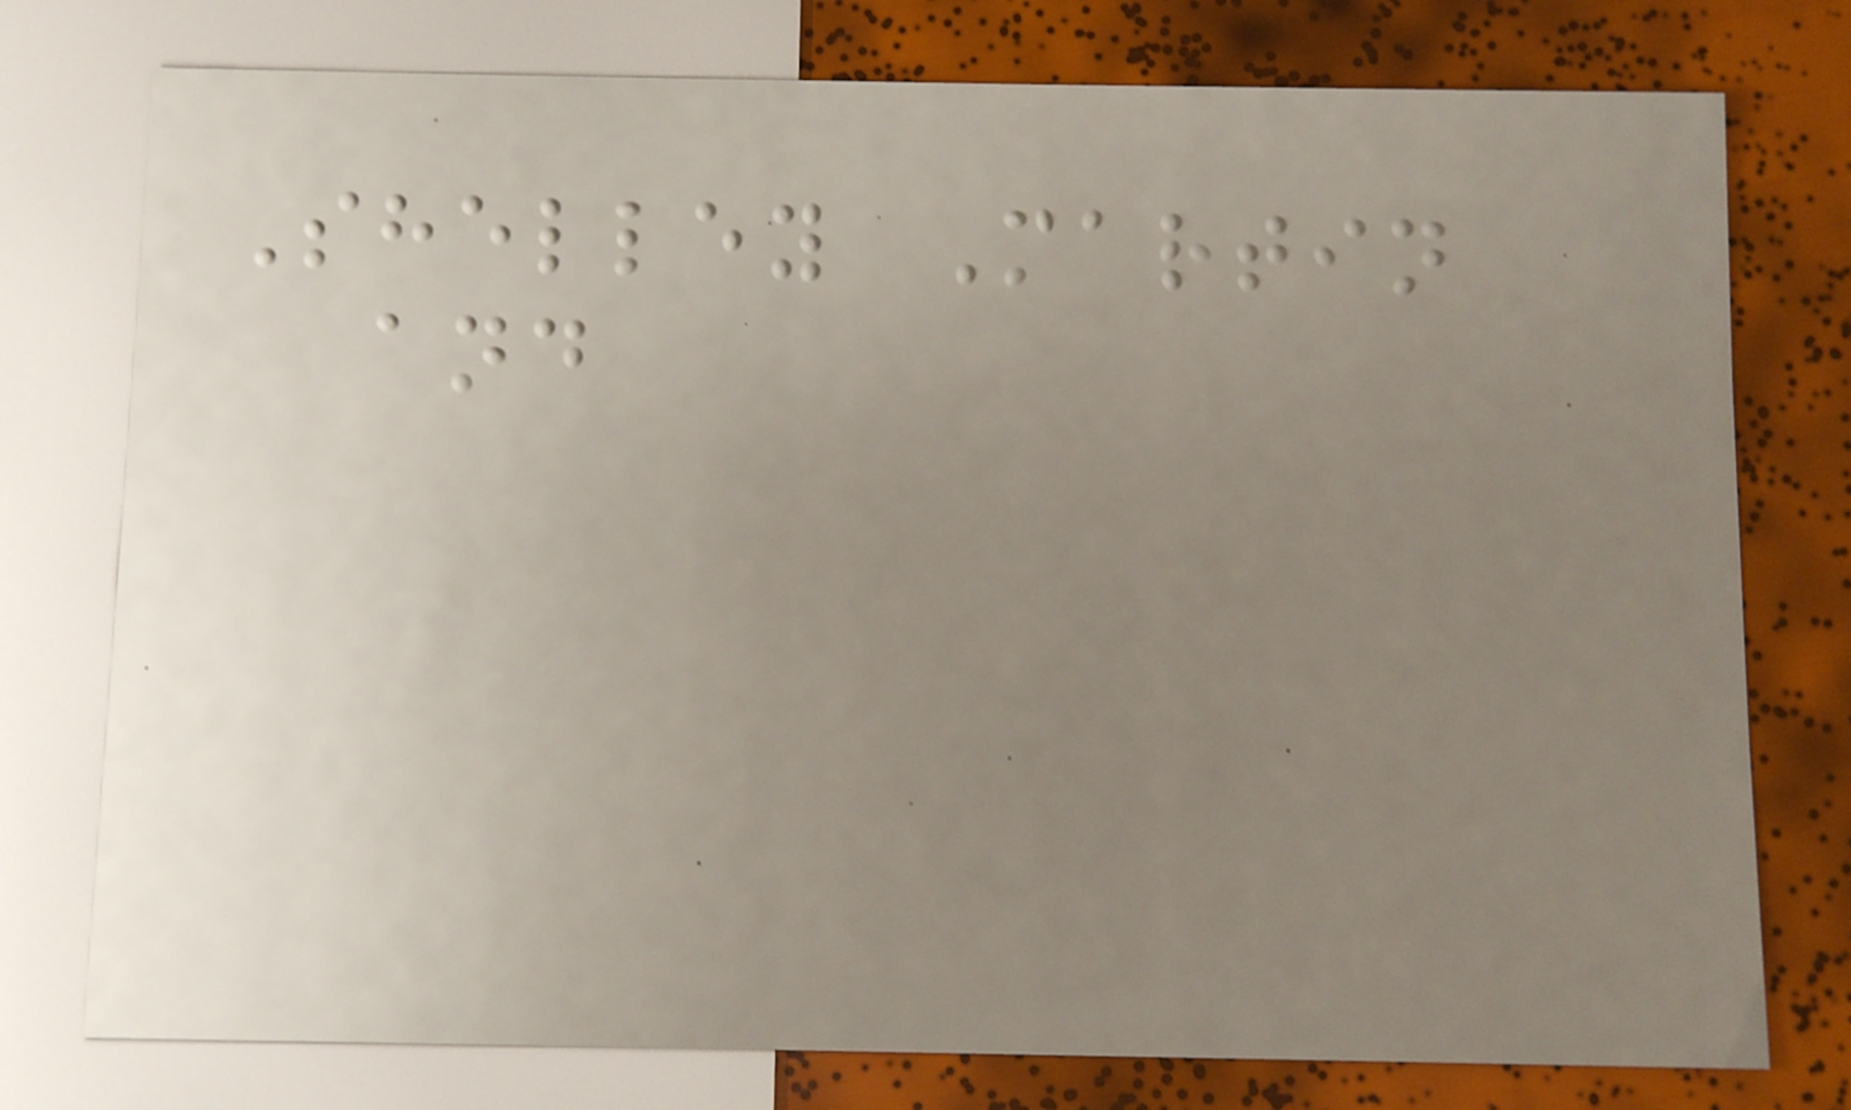Shelley Martin
and
